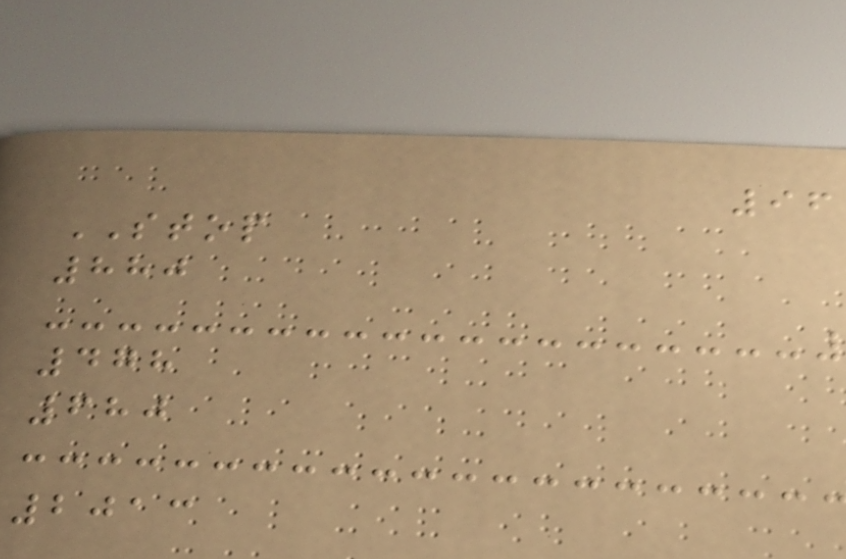96
STOP
880
478
680
2013
